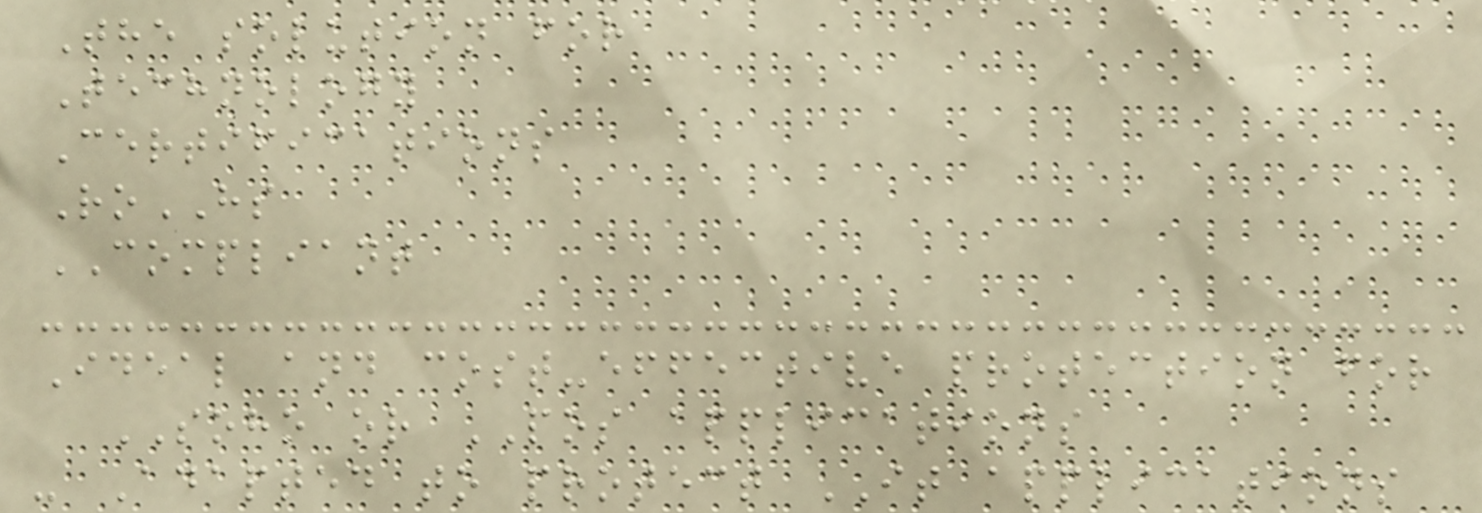The solution for
Technology
Certifications
RoHS
COMPLIANT
Ideal and cost-effective protection for
SOHO or POS applications
- Adapted to protect IT applications
